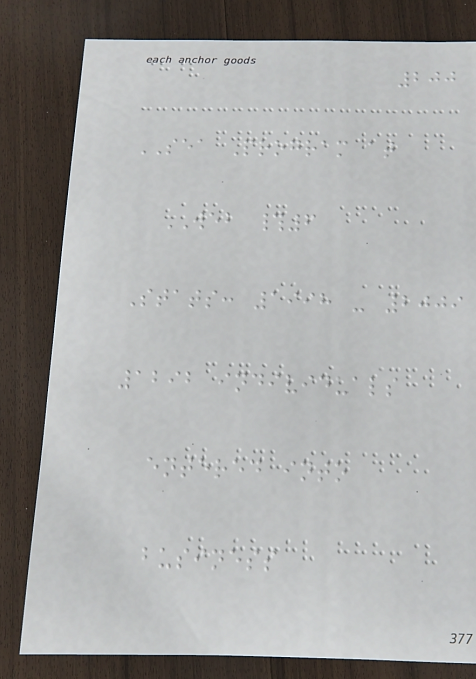200
SEA Program at
WEB #6
Stats: 1998 - 2009
1292 individuals
entered into
business
